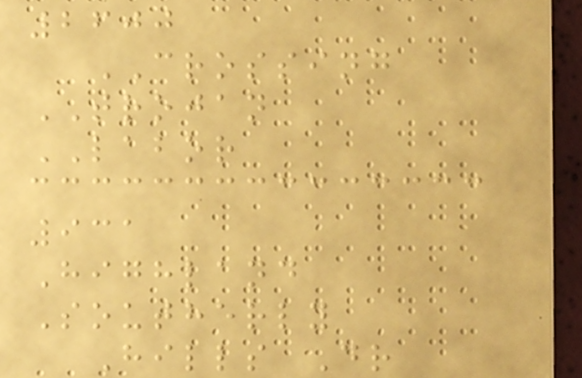2600
CROSSING
TROJAN
LABOR
931
Highland
Southerly
Hills Dr
